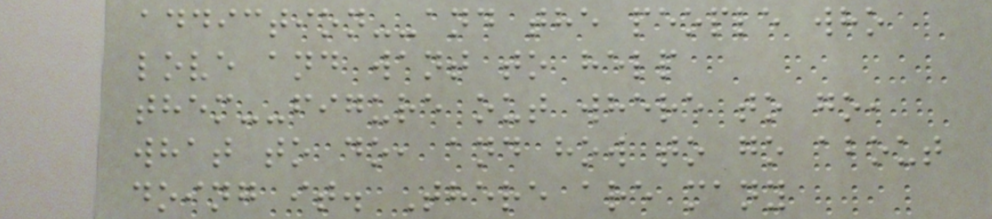addiction--and the people who
love and want to help
them--figure out where to go,
what to do, and how to go about
doing it. There are many
